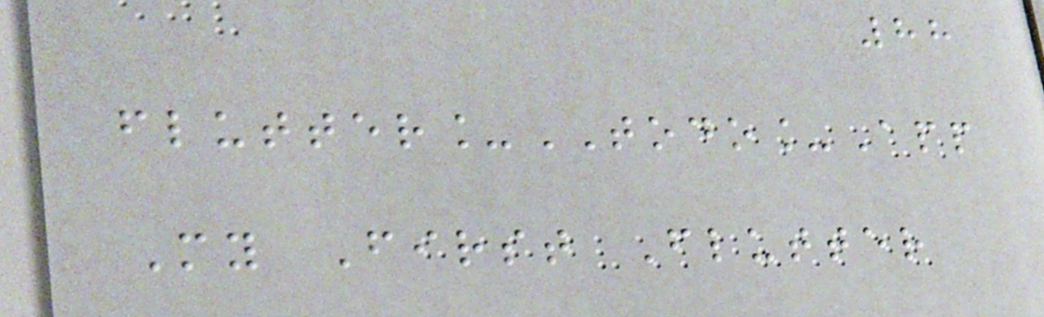88
flutter_TODO_App
My First Flutter
